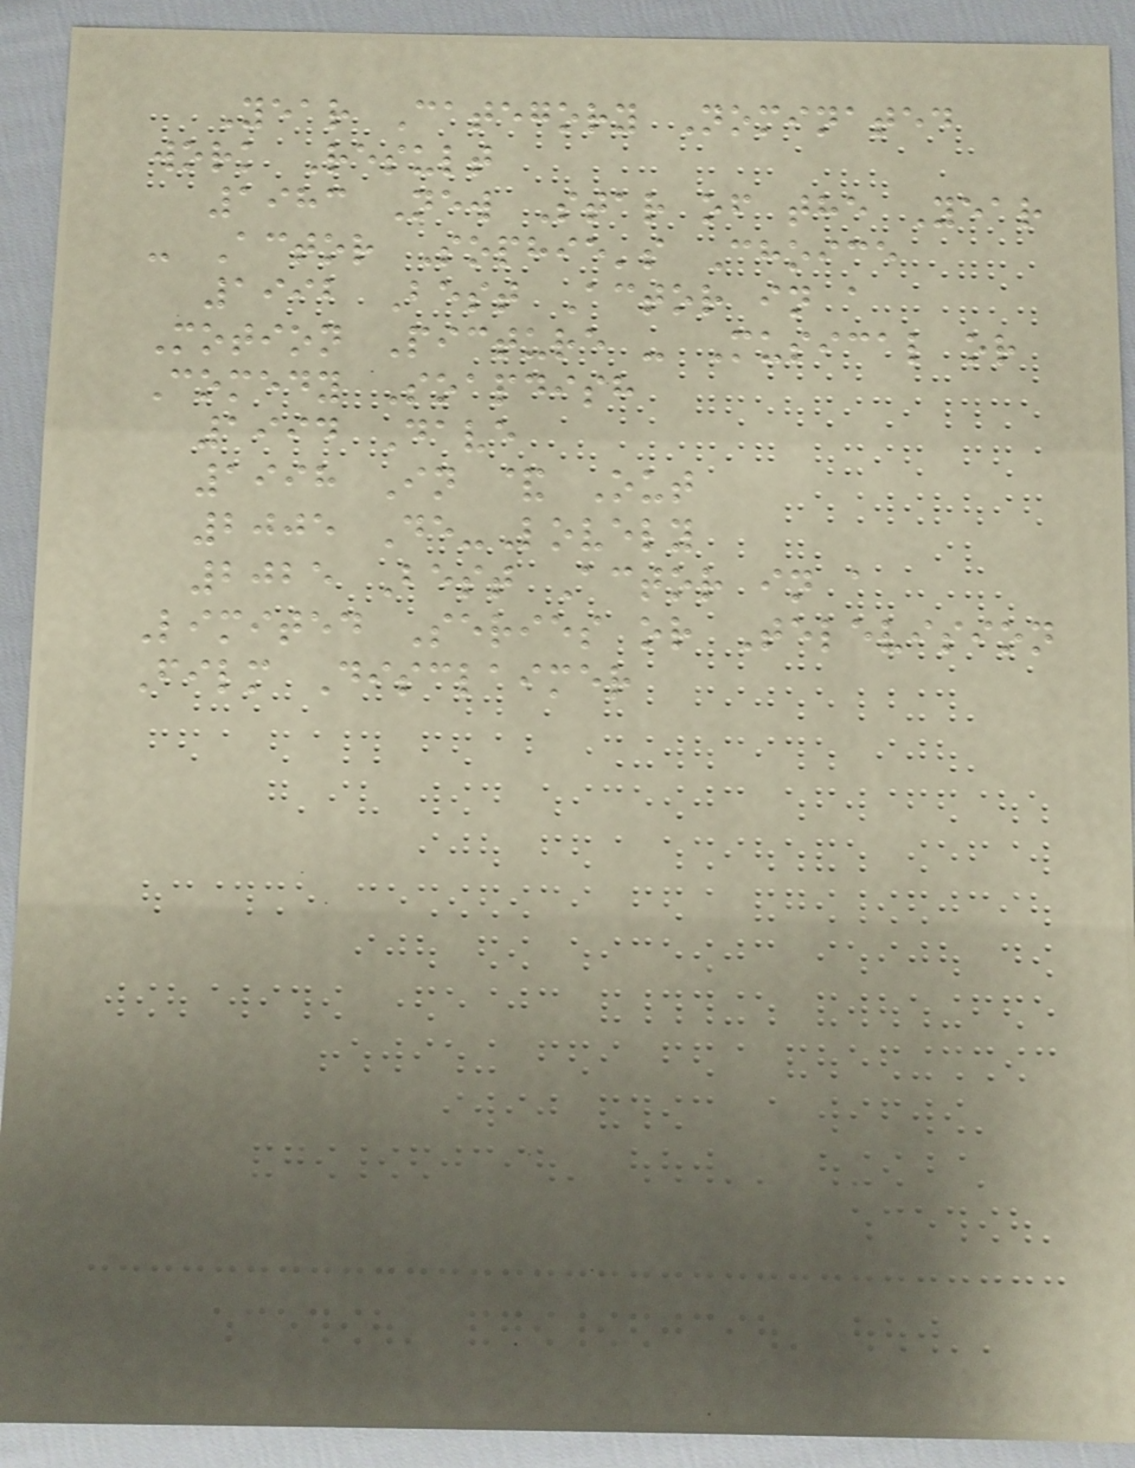Year Category Nominated
work Result
1983 New Star of the Year
- Actor Sophie's Choice
1992 Best Actor in a
Motion Picture - Musical or
Comedy Soapdish
1994 Dave
1998 In & Out
2005 De-Lovely
2025 Best Actor in a
Limited Series or Television
Film Disclaimer
